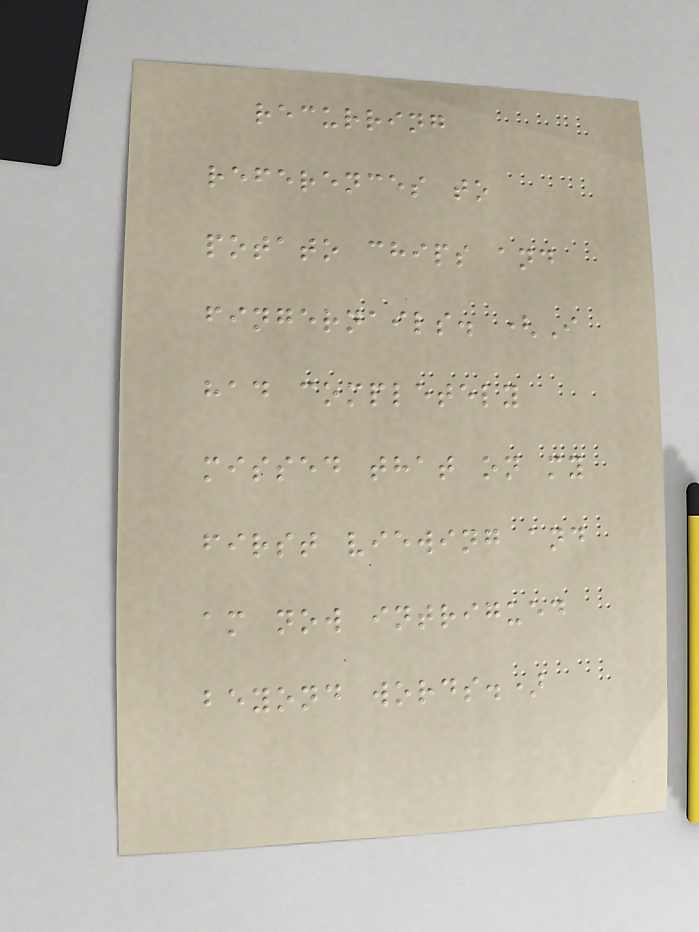recurring
references to
potato chips and
fingernails. (I
had completely
missed that on my
first viewing and
am now intrigued
beyond words.)
